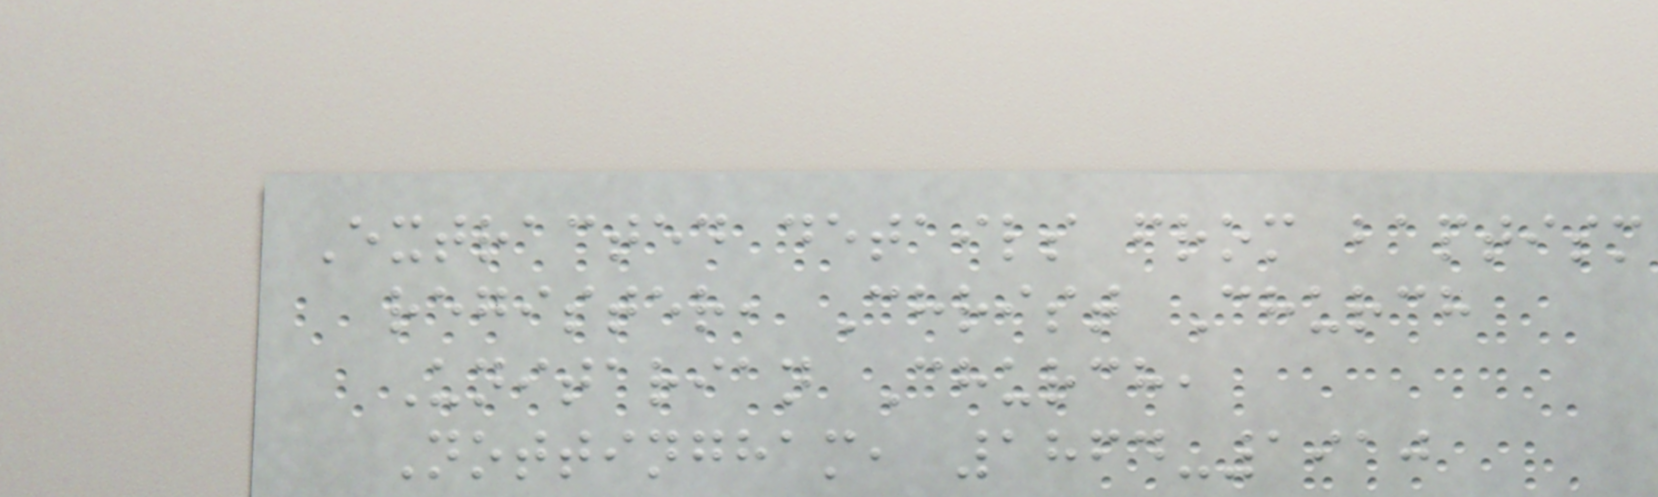Extracted details from baptism
register, Christ Church
Unitarian Church,
Nottingham, 1864-1910
